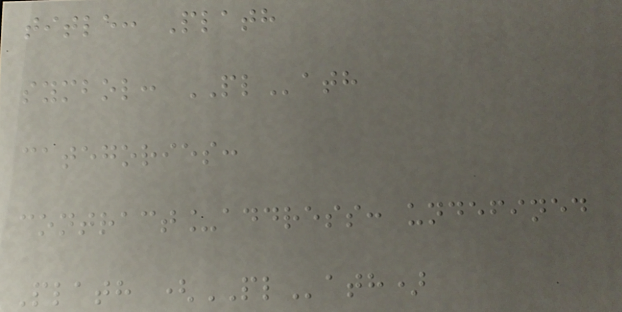title: Plath
symbol: PLath
categories:
contract_address: undefined
Plath (PLath)
